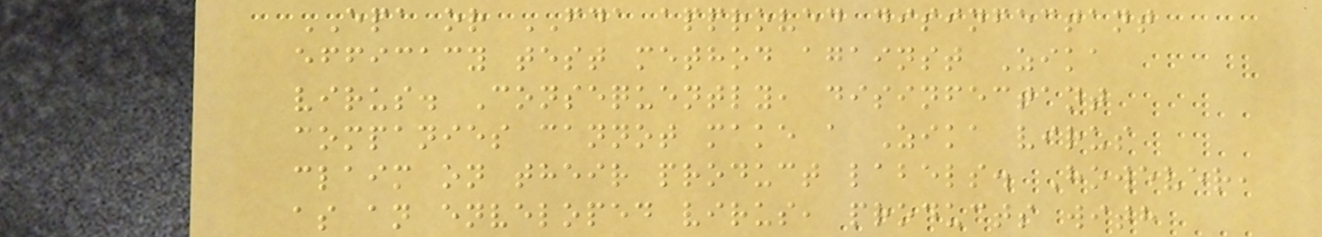EPA or FDA approved disinfectant
efficacy test method against Zika
virus. Consequently, disinfectant
companies cannot make a Zika virus
claim on their product labels. However,
as an enveloped virus, products with
